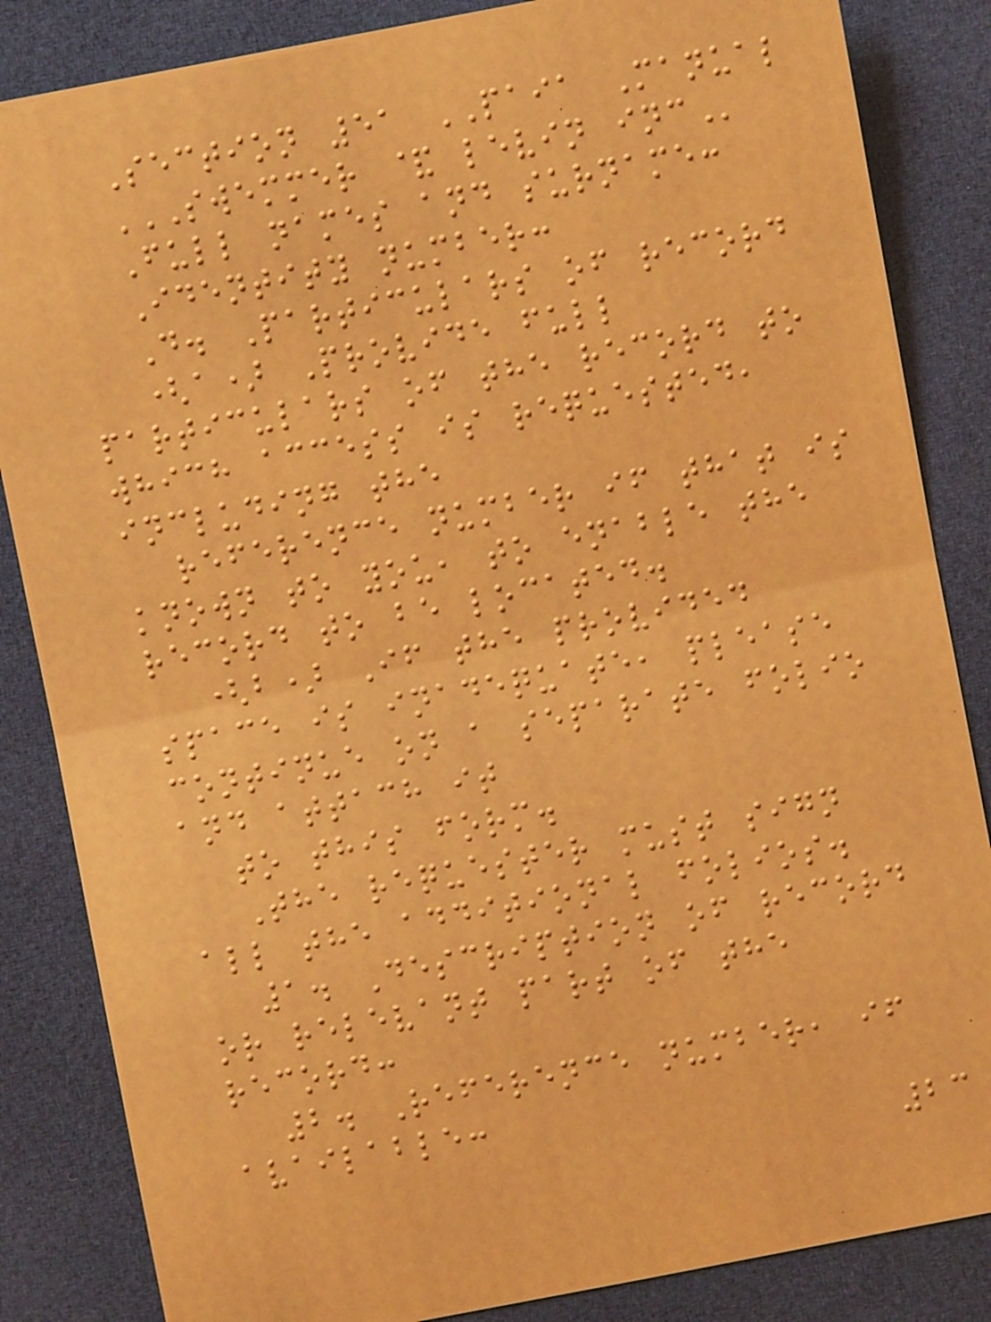Section 51 PAIA Manual
SWEMMER & LEVIN INC
Full names and surname:
Identity number:
D. Particulars of record
(a) Provide full
particulars of the record to
which access is requested,
including the
reference number if that is
known to you, to enable the
record to be located.
(b) If the provided
space is inadequate, please
continue on a separate folio
and attach it
to this form.
The requester must sign
all the additional folios.
1. Description of record
or relevant part of the
record:
2. Reference number, if
available:
23
